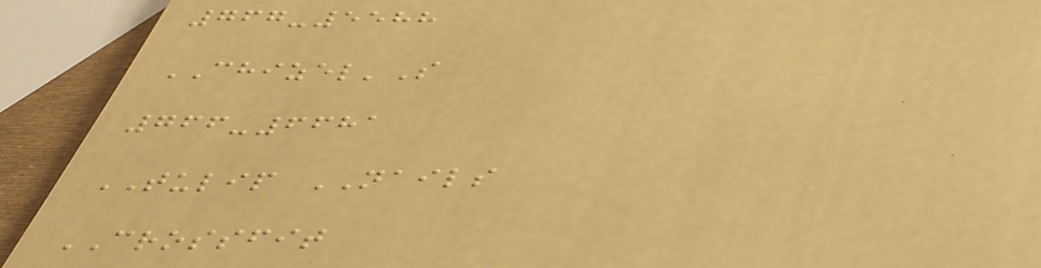767-5588
CHIZEL'S
766-6681
TULIP NAILS
CROSSFIT
